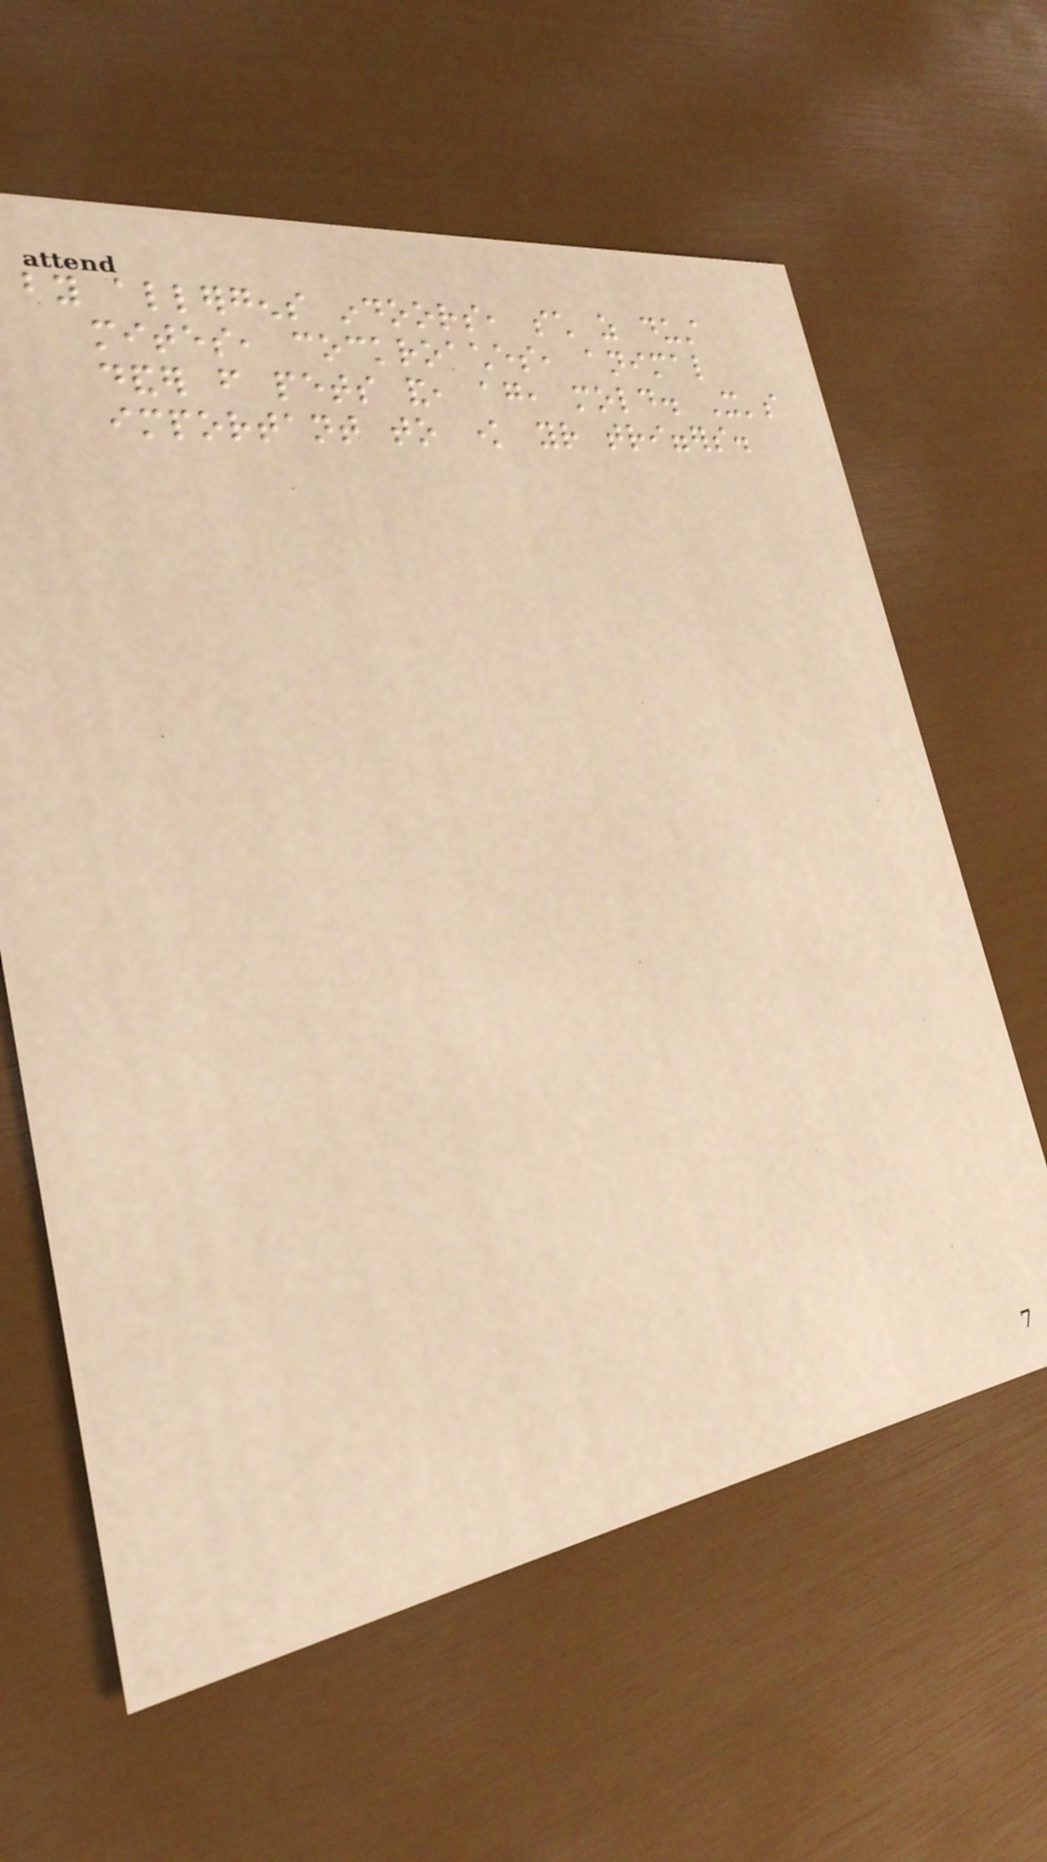by allergens indoors, such as dust
mites, cockroaches, animal
dander from pets and, again, mold. It's
important to know your triggers.
